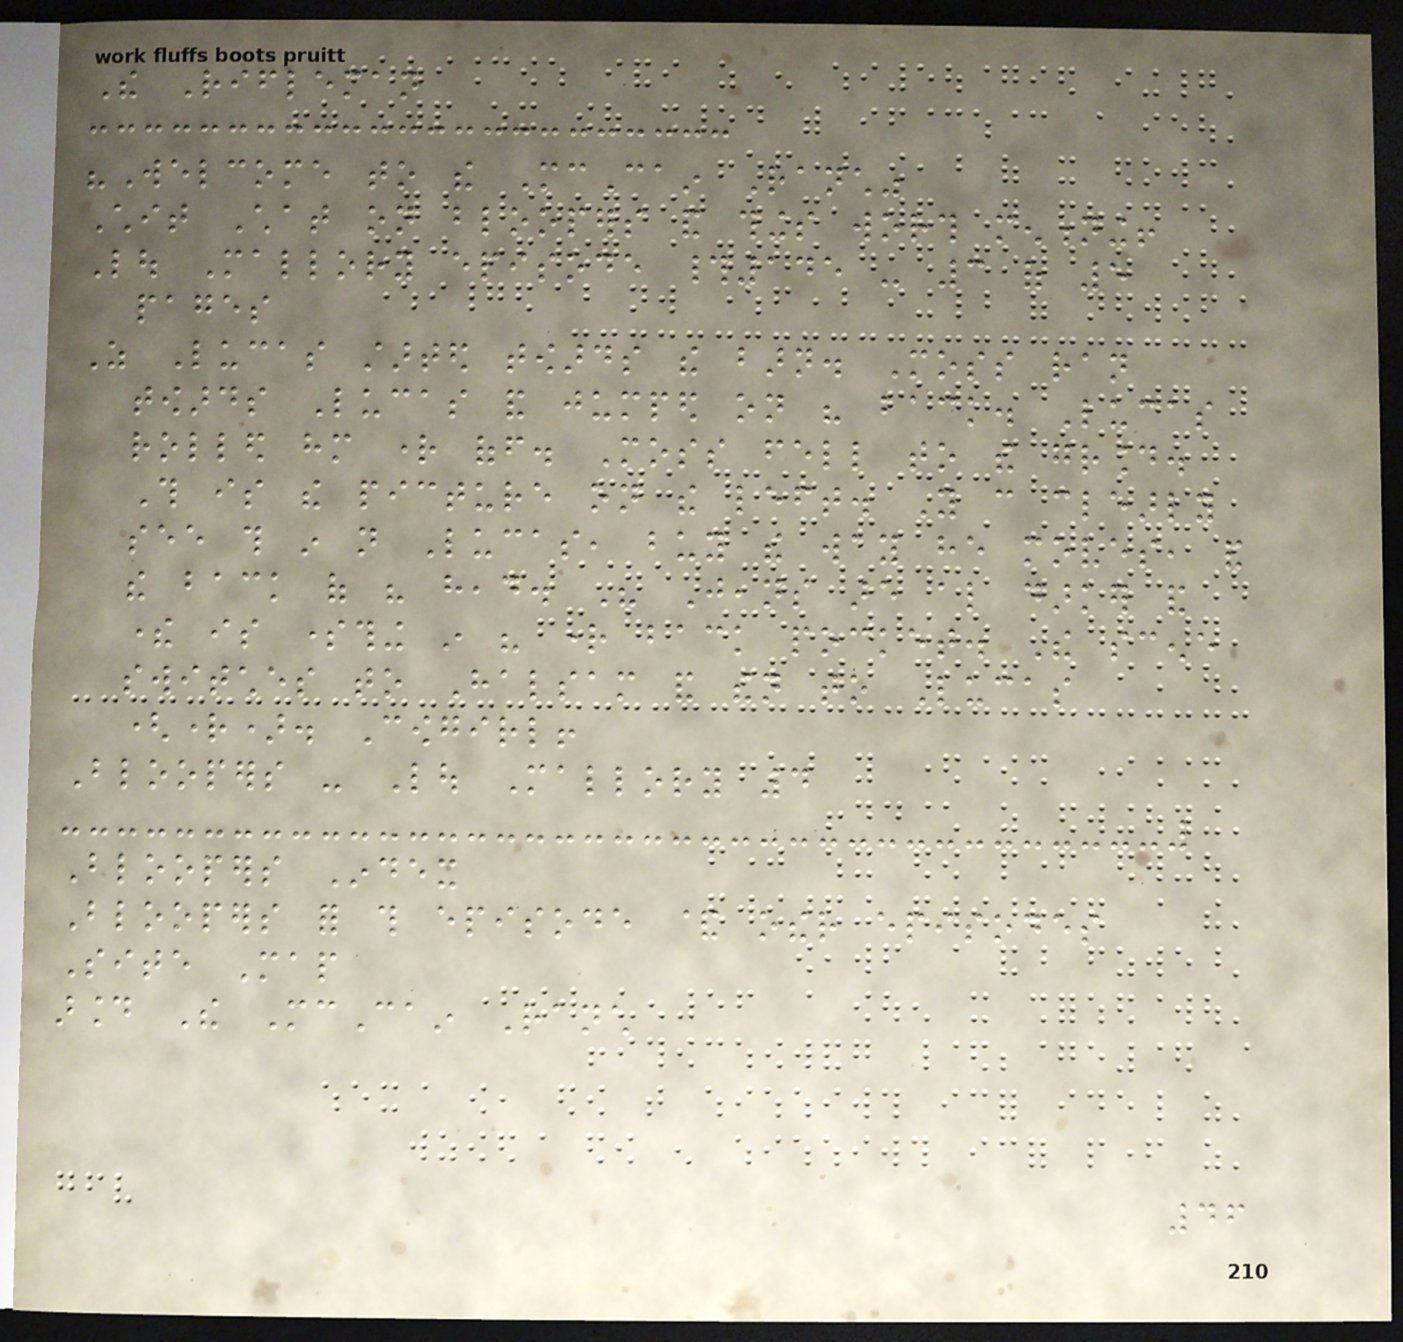The Rifleman
"Welcome to the McCain Ranch"
Chit Chat on bloopers and things worth mentioning!
Lou Mallory episode #145 - 3 of 5
pages
As Lucas started towards the barn. Moss ran
towards Lucas and jumped on his back. Lucas
rolled him right off. Moss fell to the ground.
This is the picture on the left. You can clearly
see this in not Lucas, buy the way he moves, and
the back of his head. His Jeans are also darker and
there is something in his right back pocket. The scene
switches to Halsam and then to Lucas
(right). Cowgirl!
Bloopers - Lou Mallory 4
Bloopers Index
Bloopers for this episode & other episodes
Site Map
around The McCain Ranch
46
